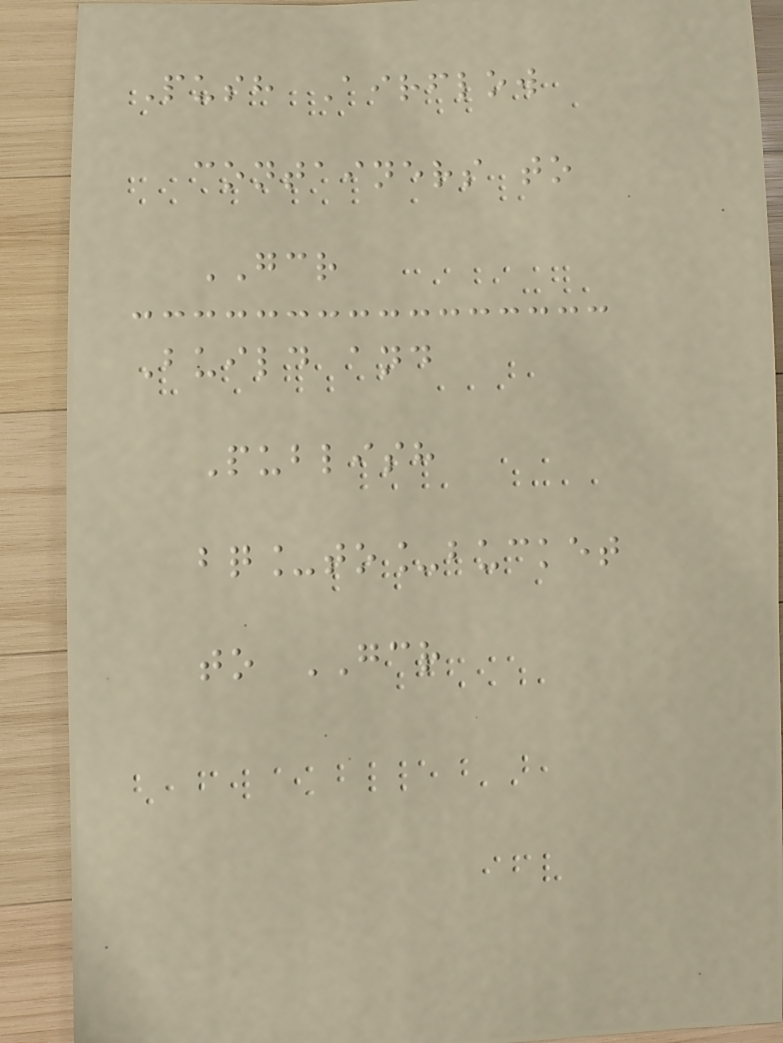Push Airflow
containers to
GCR
Build and
Publish
bq_to_bucket
to GCR
